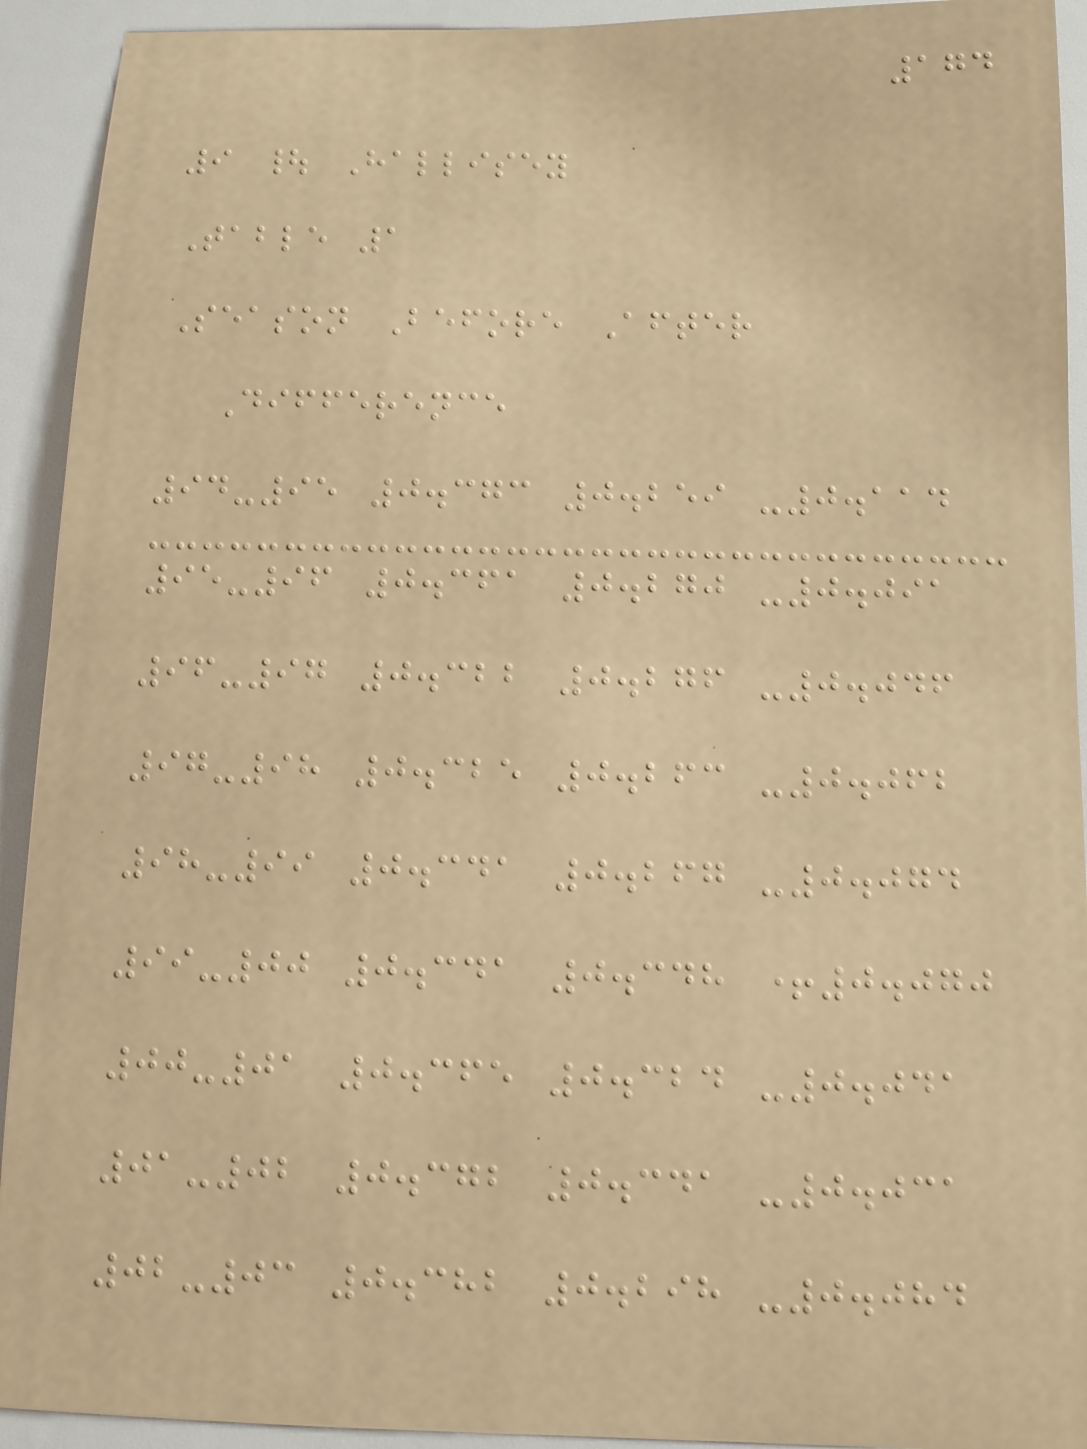174
9 | Hallisey
Table 1
Season Before After
Difference
94-95 0.373 0.259 -0.114
95-96 0.361 0.270 -0.091
96-97 0.322 0.276 -0.046
97-98 0.325 0.263 -0.062
98-99 0.341 0.267 -0.074
99-00 0.341 0.348 +0.070
00-01 0.365 0.324 -0.041
01-02 0.372 0.341 -0.031
02-03 0.382 0.298 -0.084
